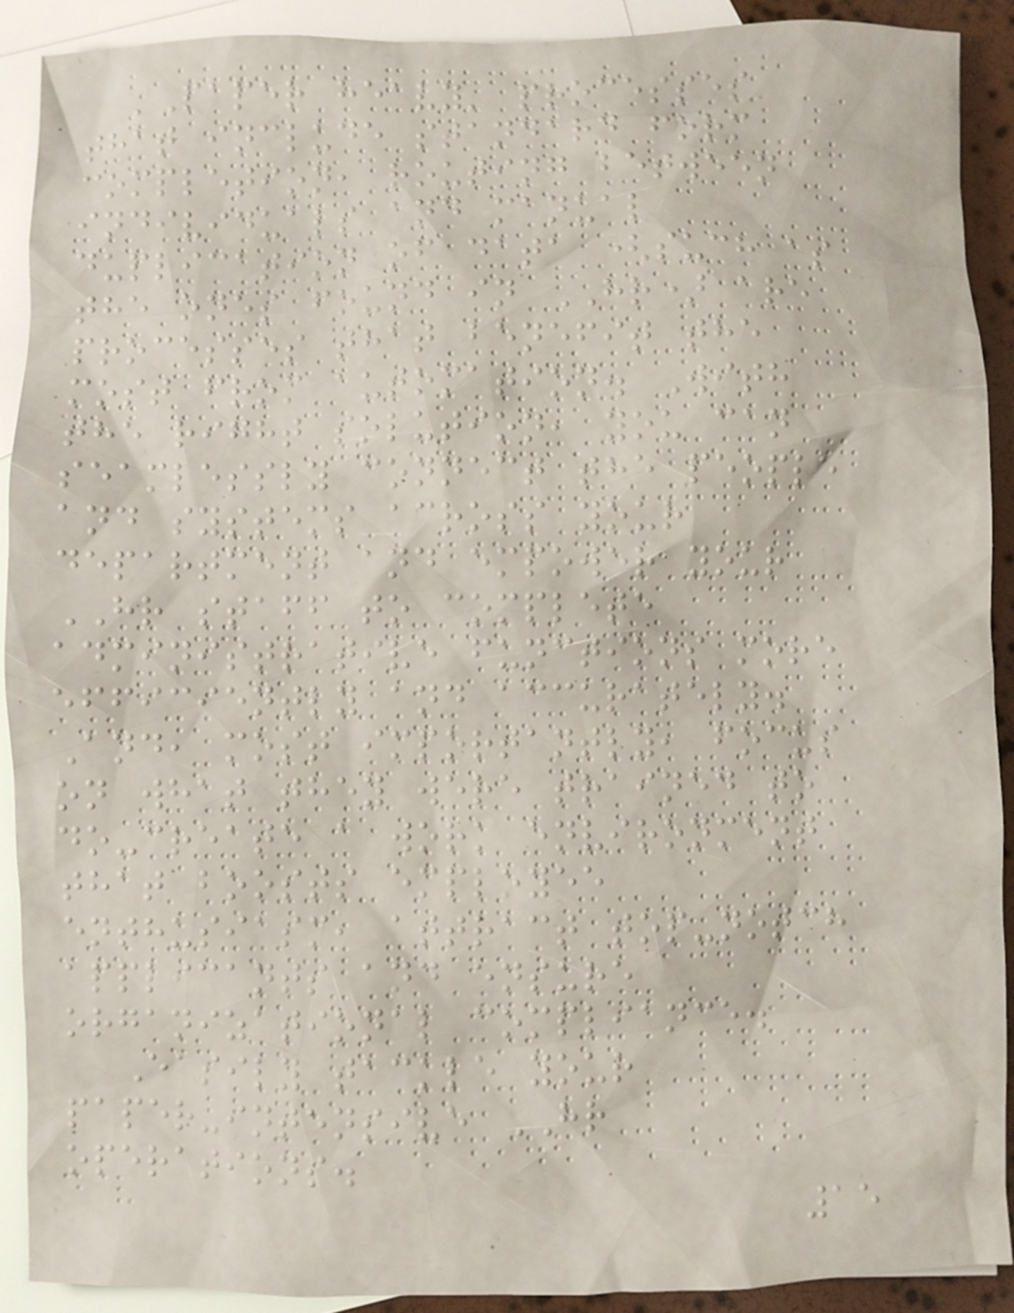'Paper heavy' processes
that include standard form
completion, routing between
individuals and manual
duplication of data (such as
the ones found in HR) are
processes that benefit the
most from automation. With
the right solution, you can
seamlessly connect the people
and systems across your
department and empower your
HR staff to complete
administrative functions more
efficiently and accurately.
And, most importantly, focus
on what they were trained to
do-create a work environment
that boosts employee
enthusiasm, attract top-notch
applicants and ensure
organizational compliance.
Easily tackle your
paper-intensive HR
operations.
15
